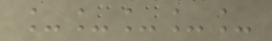_____
